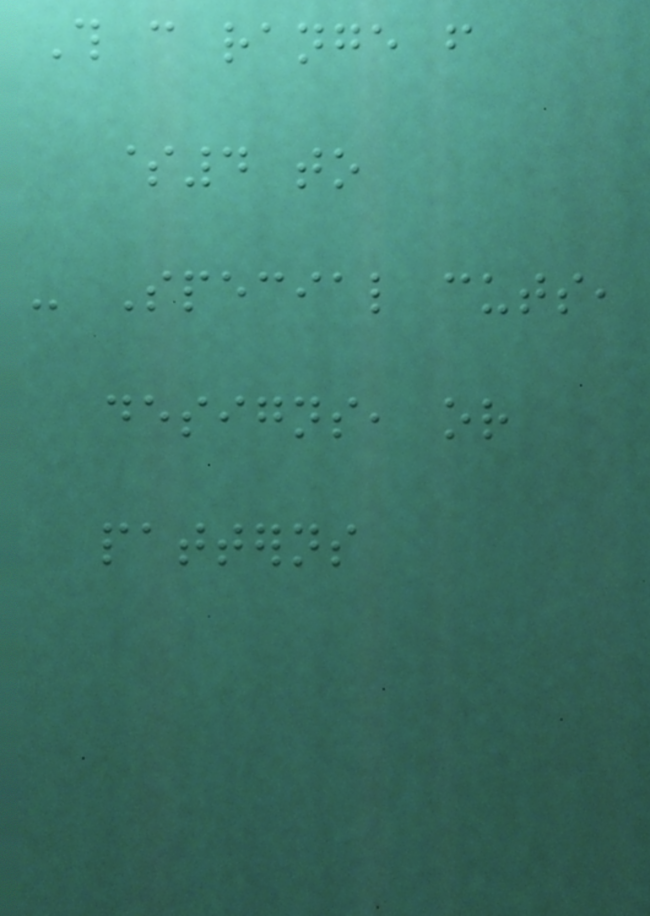This can range from
$4 to
- Special cuts,
designs, or
patterns
